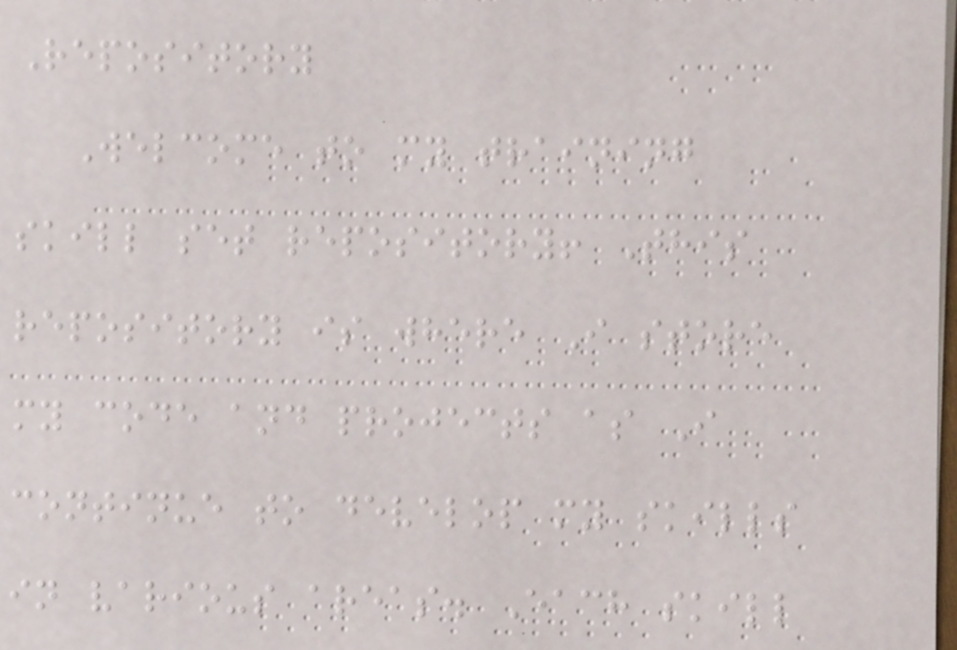Repository
Welcome to my training
skill set repository! This
repository is where I store
my code and projects as I
continue to develop my skills
in various areas. Each skill
